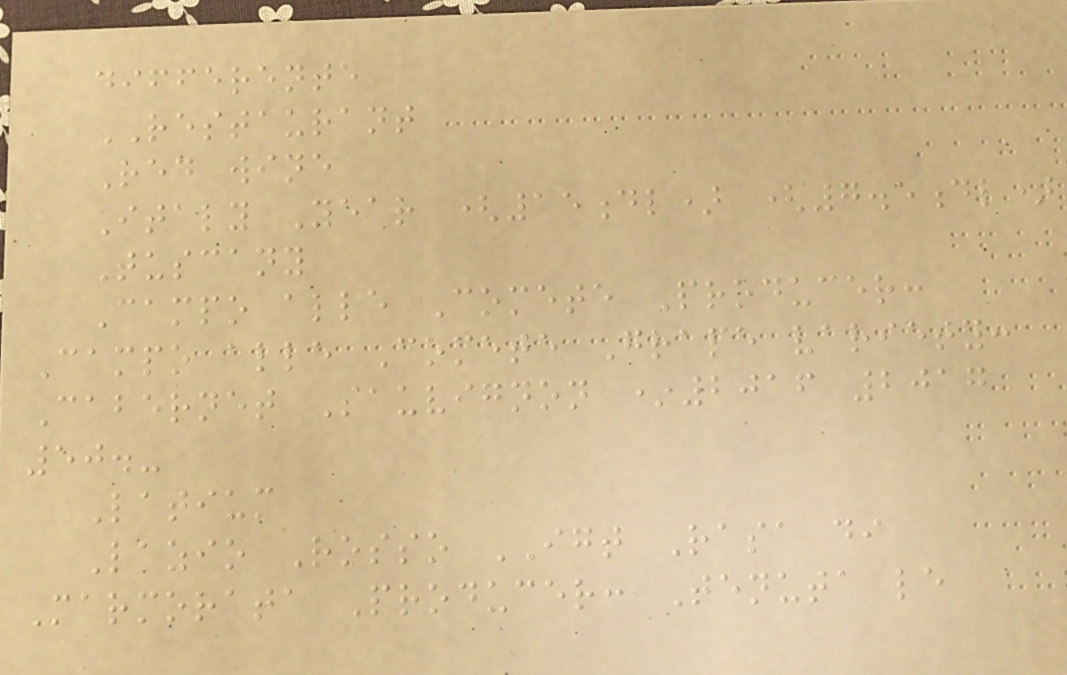differente
RESTAURANT
Red wine
Italy Year (15dl) (7.5dl)
Tuscany
Campo alle Comete Producer:
Campo alle Comete Grape variety:
Cabernet Sauvignon *2016 2017
50.-
Latium
Lazio Rosso IGT Rasa di
Marmorata Producer: Tenuta le
